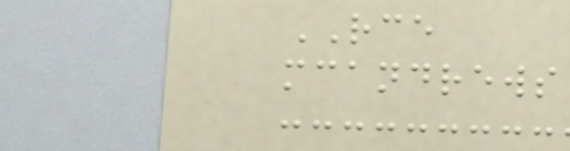RCE
mcandrews
